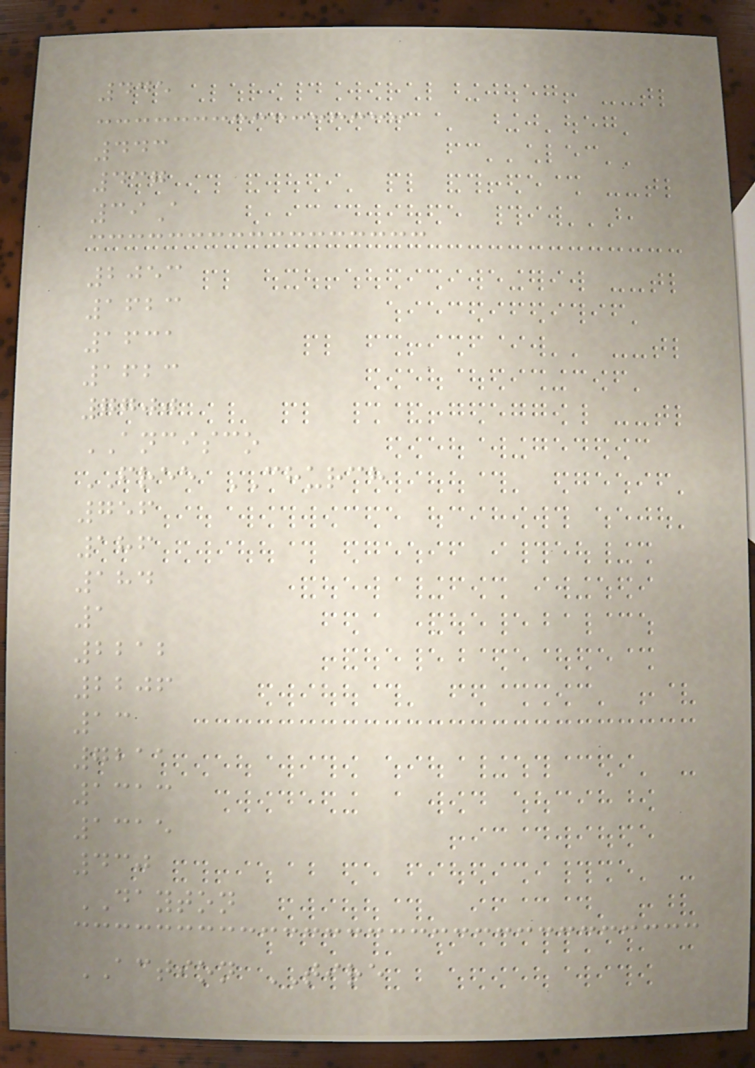445
443
437
39A
2053
1623
1631
1623
7700
ANCISCO
FREE CHURCH
756
186
184
1
2212
2206
13
7211
1313
1315
430
DAYTON
ACTION TIRE
